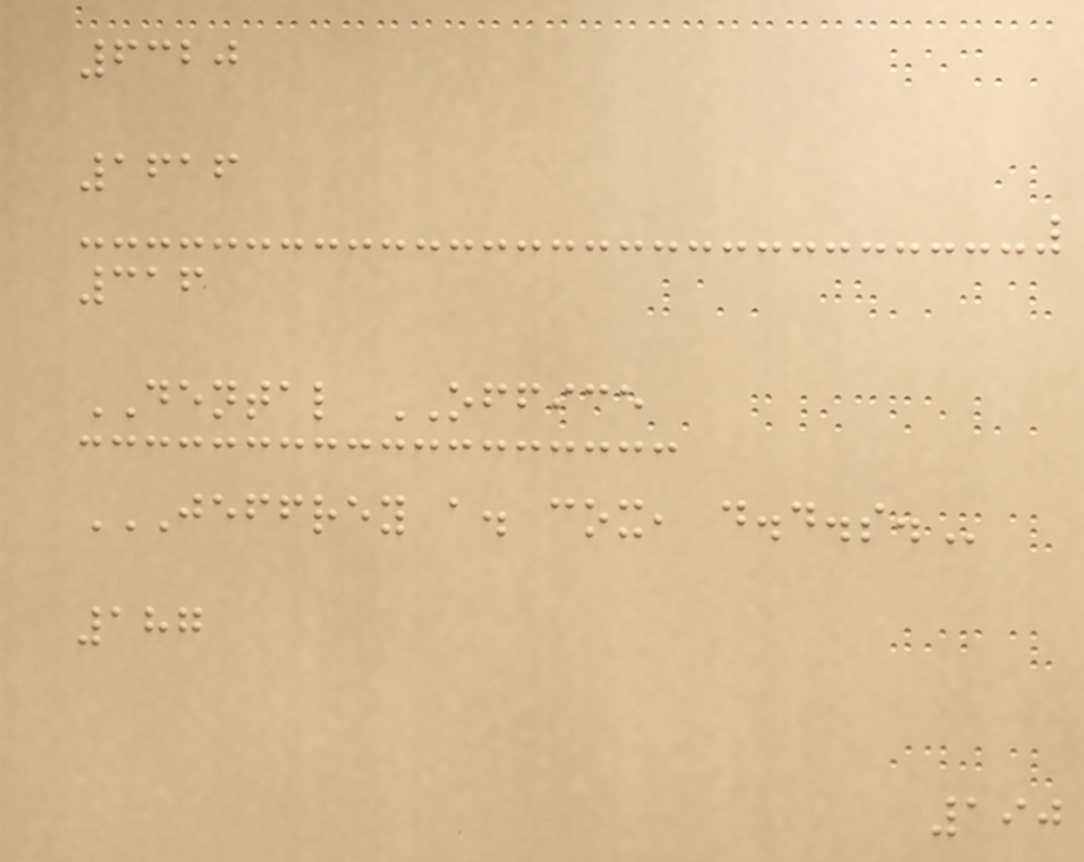6320
1616
316
DENTAL OFFICE
JEFFREY A. COX, D.D.S.
187
190
